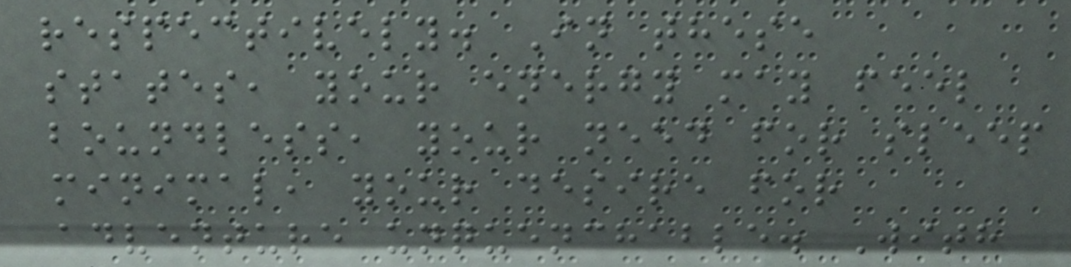respectively. In these
states, your energy may feel
boundless, your need for sleep
minimal, your desire for
adventure unquenchable. With
